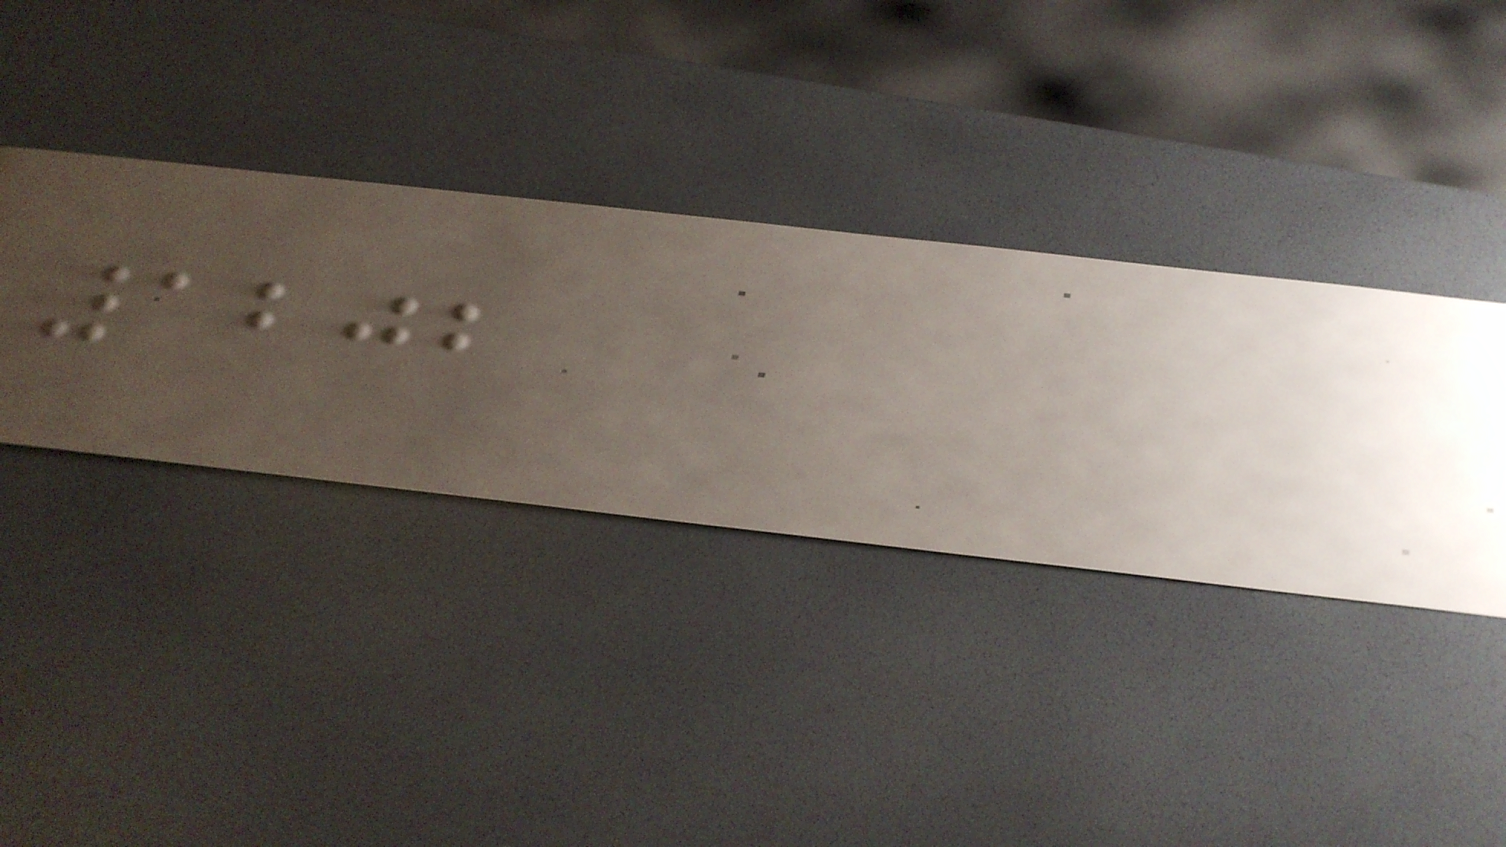1202
